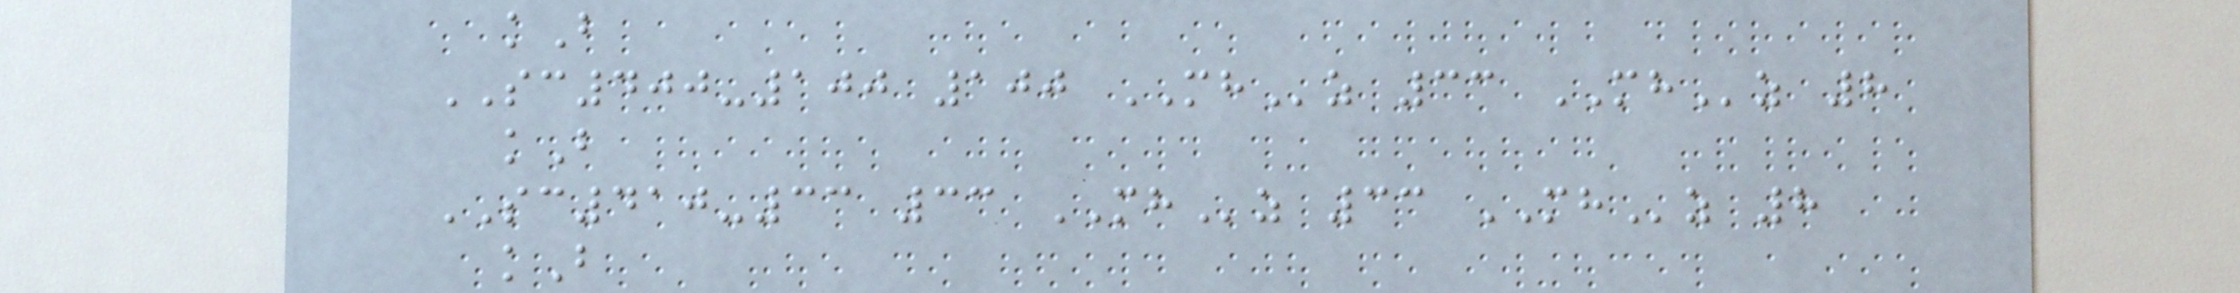kB
SC400-100 100 MHz 33 MHz 8
kB
SC410-33 33 MHz 33 MHz 8
kB
